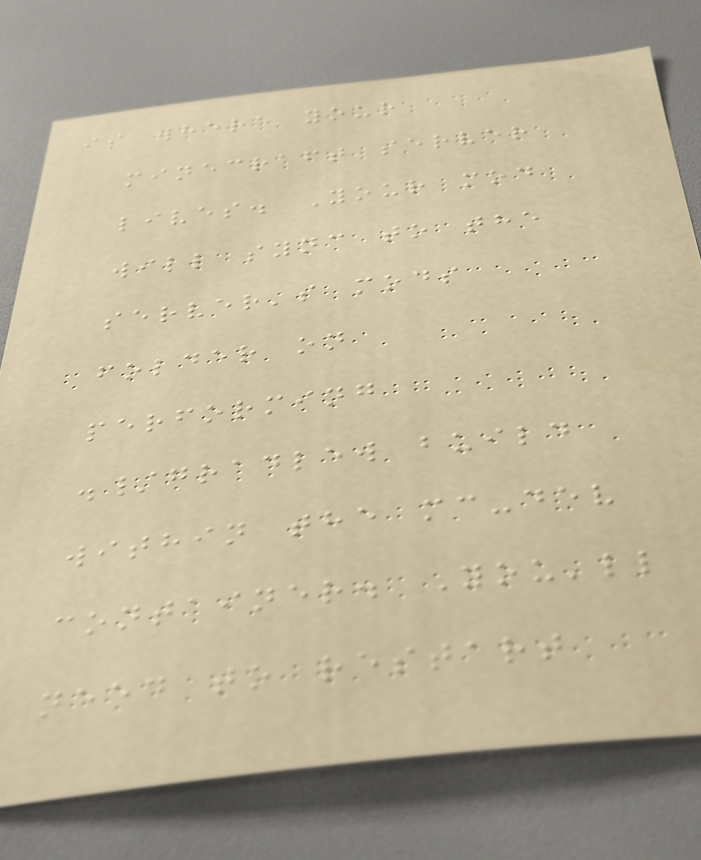is where your
minecraft server
lives. Your mod
will sync to the
server's mods
folder on
performing
./gradlew build
within the mc-dev
container. You'll
need to restart
